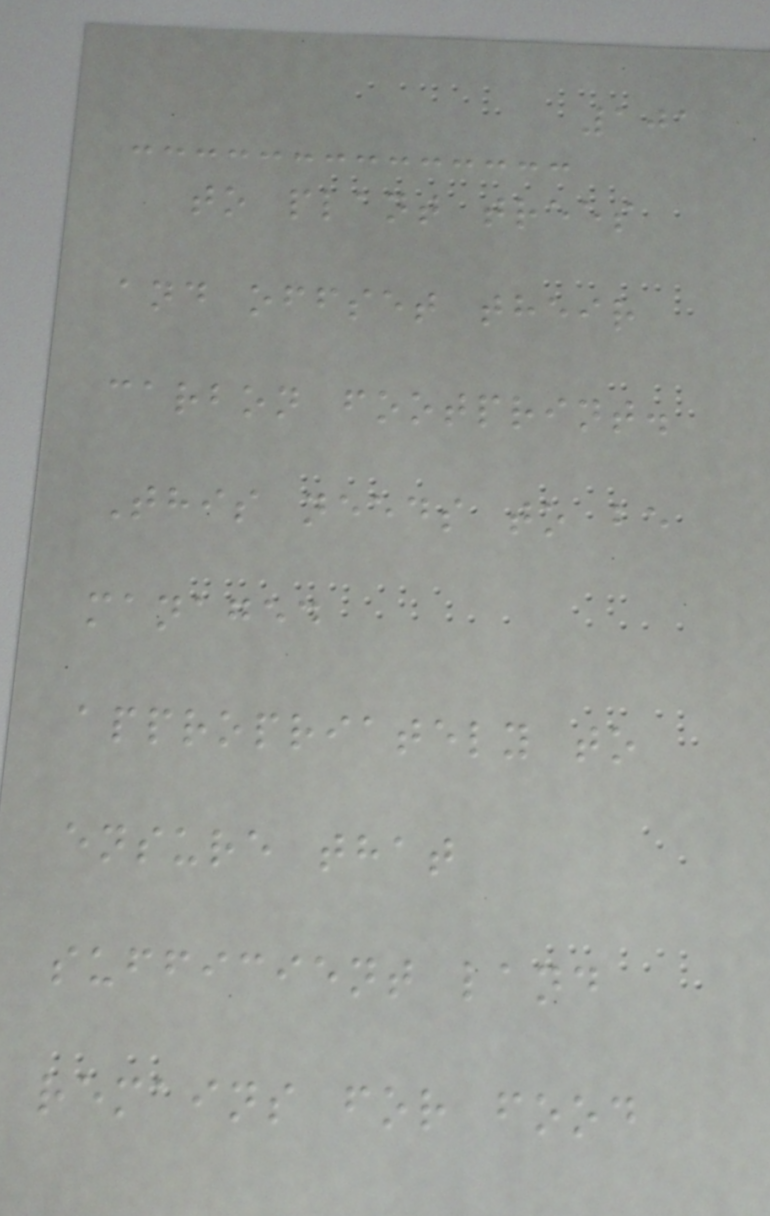101
to plant trees
and offset their
carbon footprint.
This needs to be
managed
appropriately to
ensure that
sufficient land
remains for food
